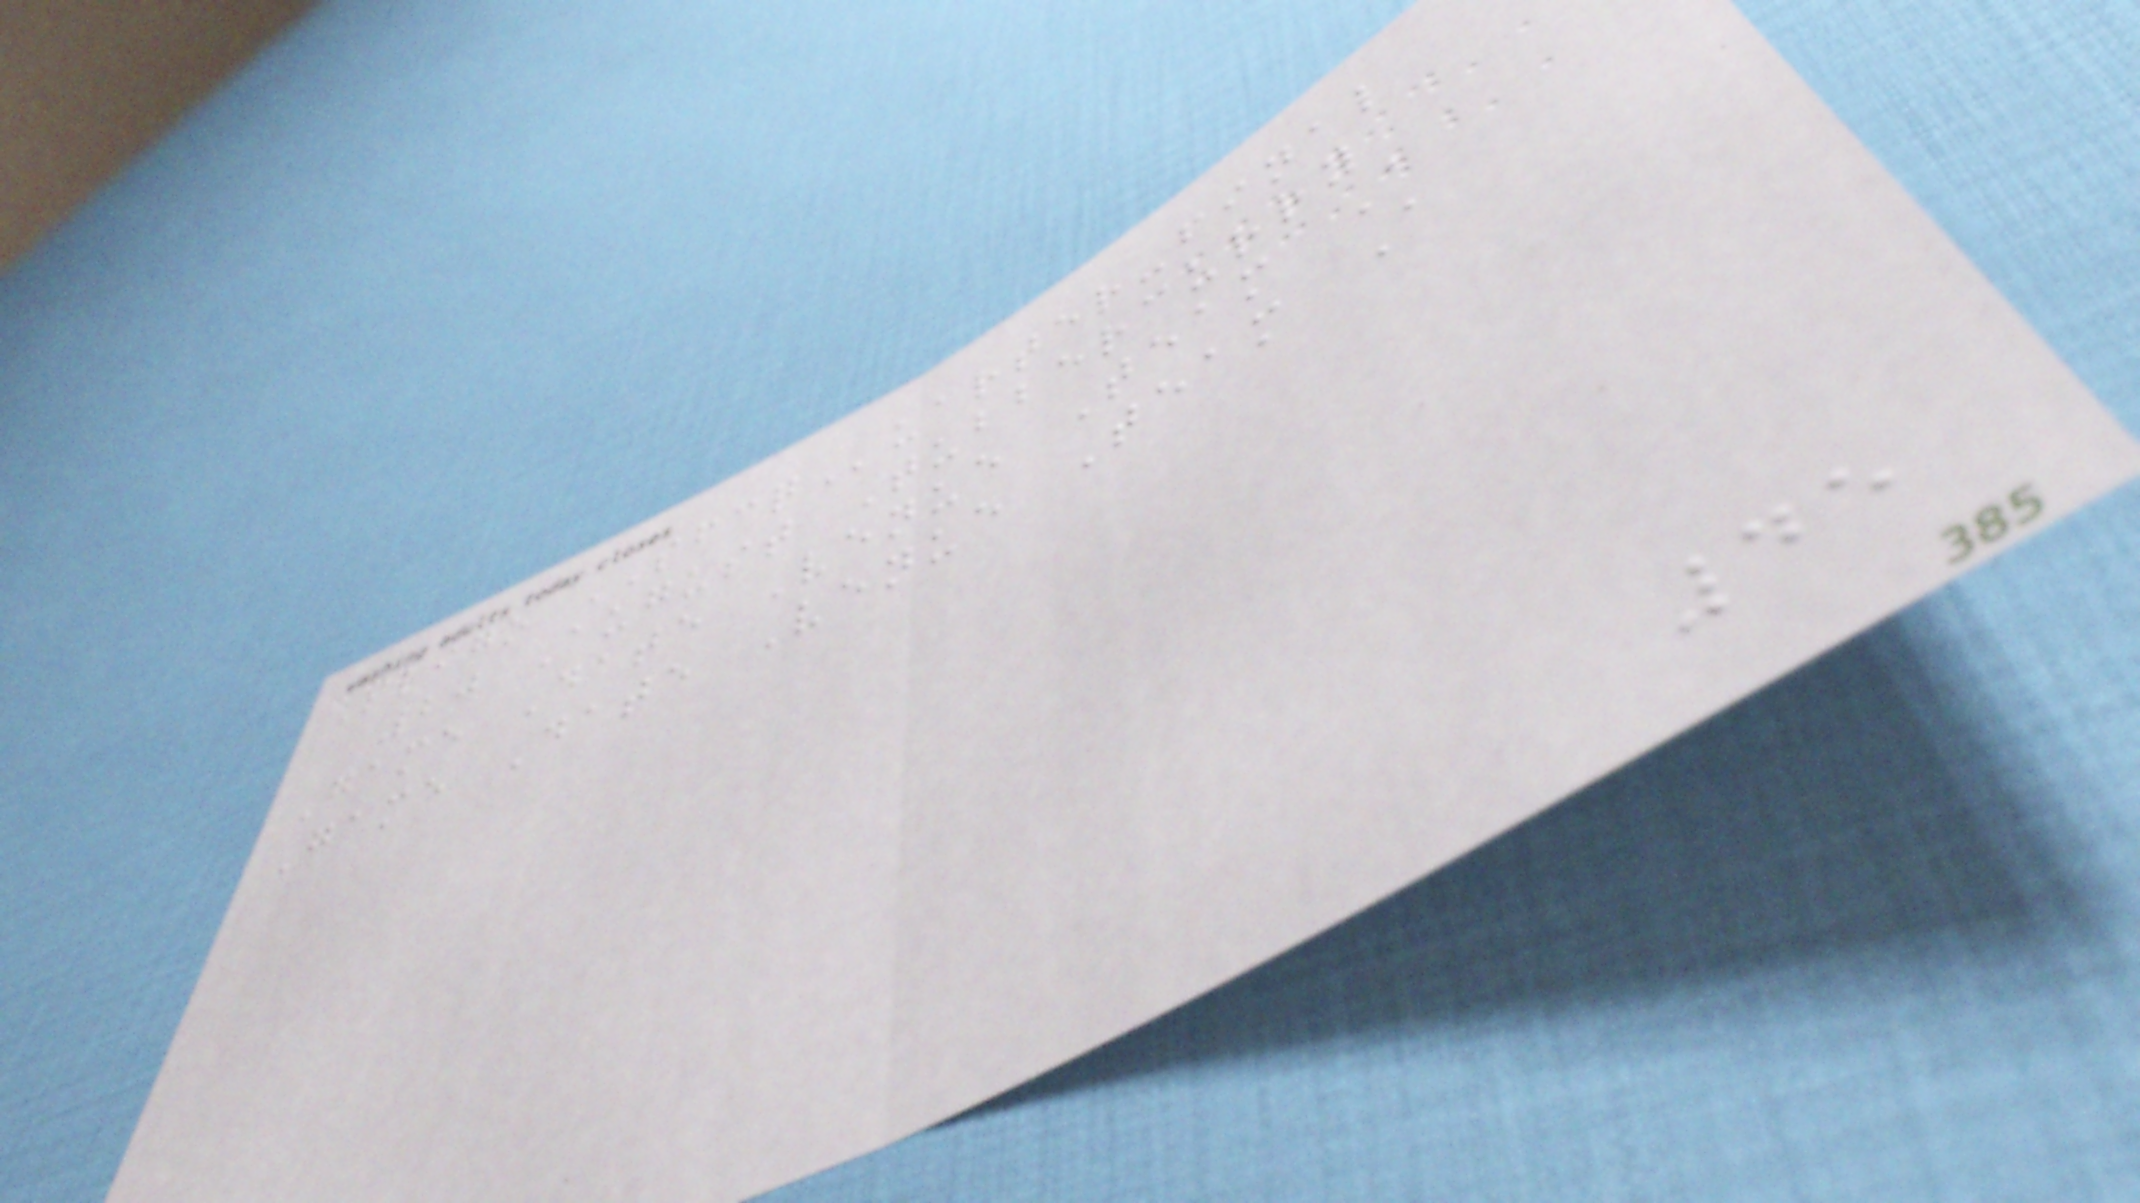Sligo SFCQuarter-final
20 August Tubbercurry
Game Date Venue Team A
Game Date Venue Team A
45
